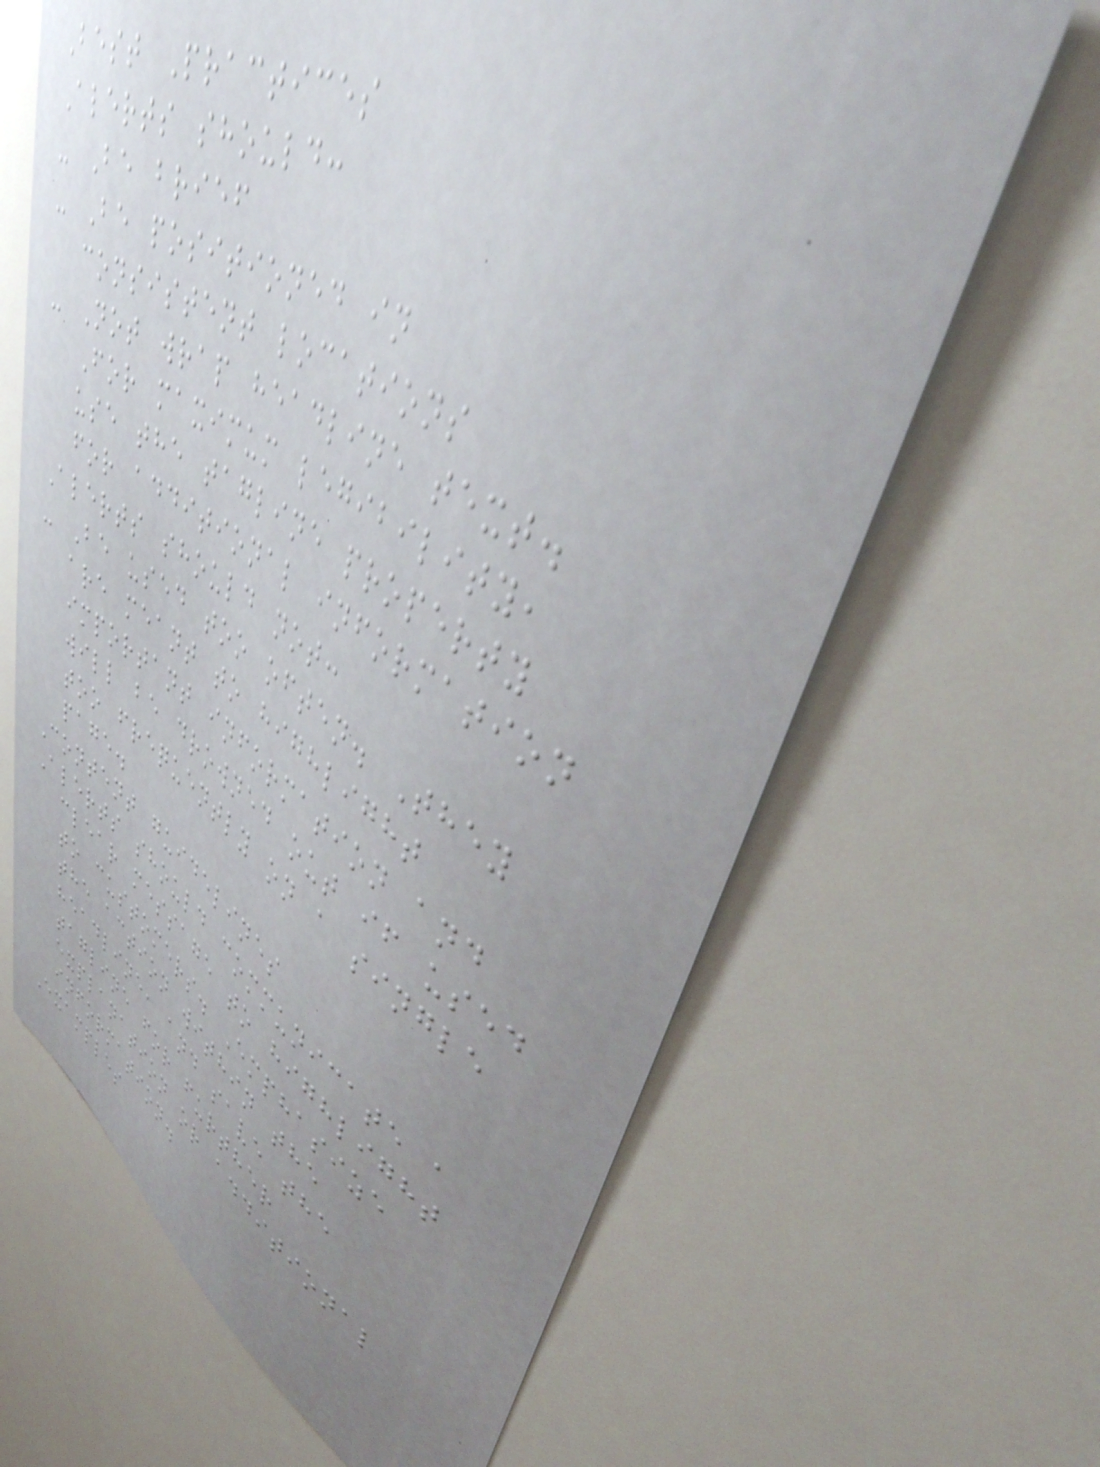Best Practices
Alerts should:
- Be brief
- Be positioned in
consistent locations
- Not wrap headline text.
For maximum legibility,
use the tagline property
for additional information
Alerts should not:
- Be used too often. They
are meant to highlight
important information and
will be drowned out if used
too frequently on a single
page.
Content guidelines
Alerts should communicate a
clear message to highlight
to customers. Emphasize
the action within the
headline, and save the
tagline for further
explanation or additional
information.
Examples
